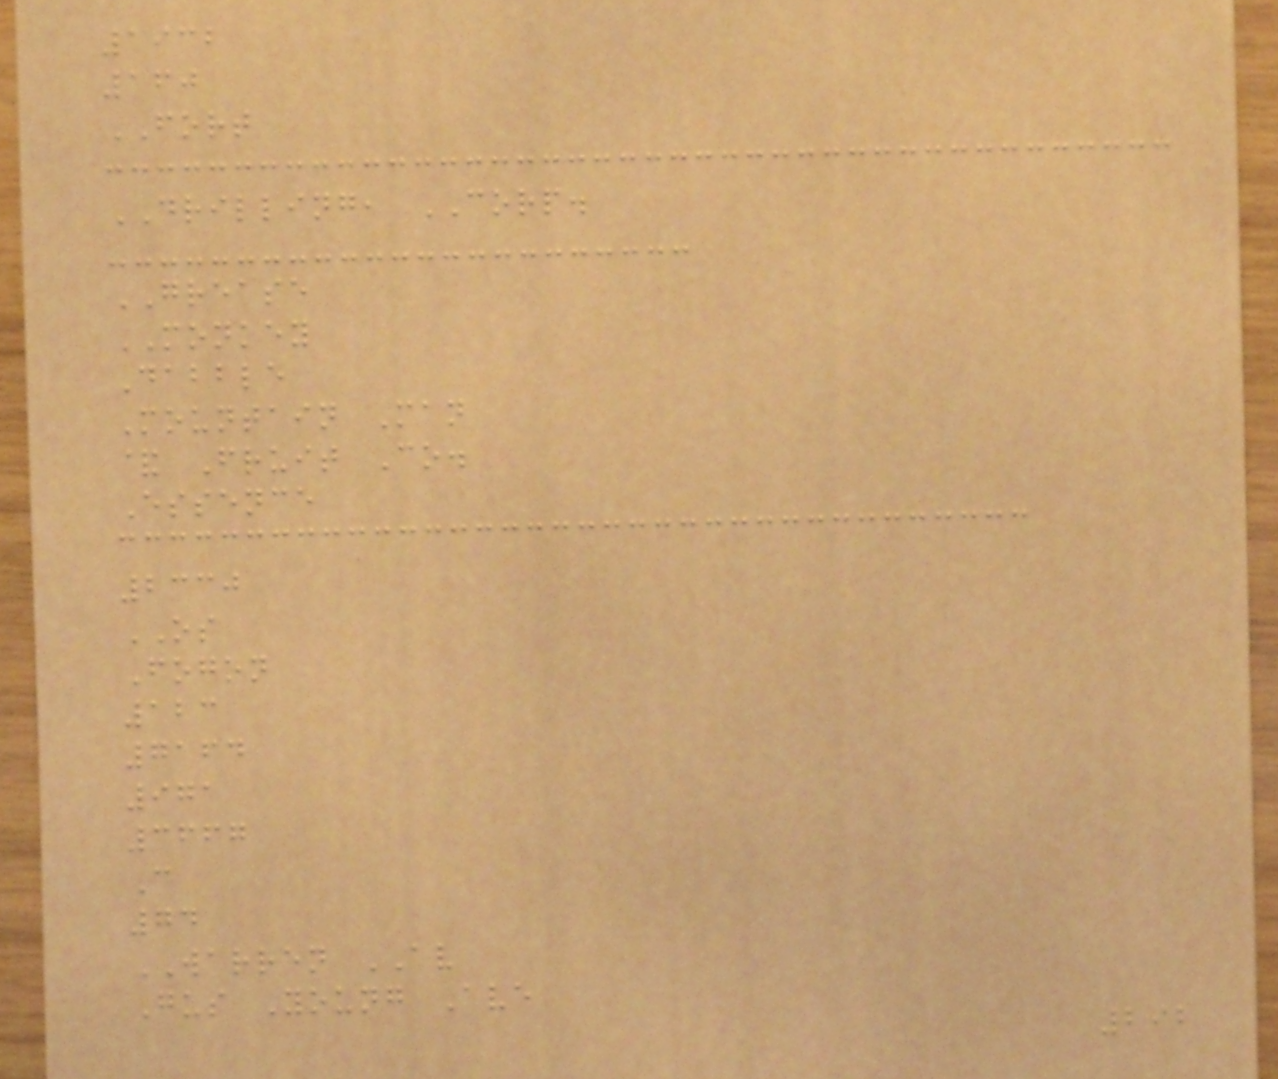1932
160
FORT
DRILLING, CORP.
GREASE
MONKEY
Dabble
Mountain Man
& Fruit Co.
Essence
2330
OS
Fogon
123
7164
971
3667
C
74
WARREN AV
Gus Young Ave
292
